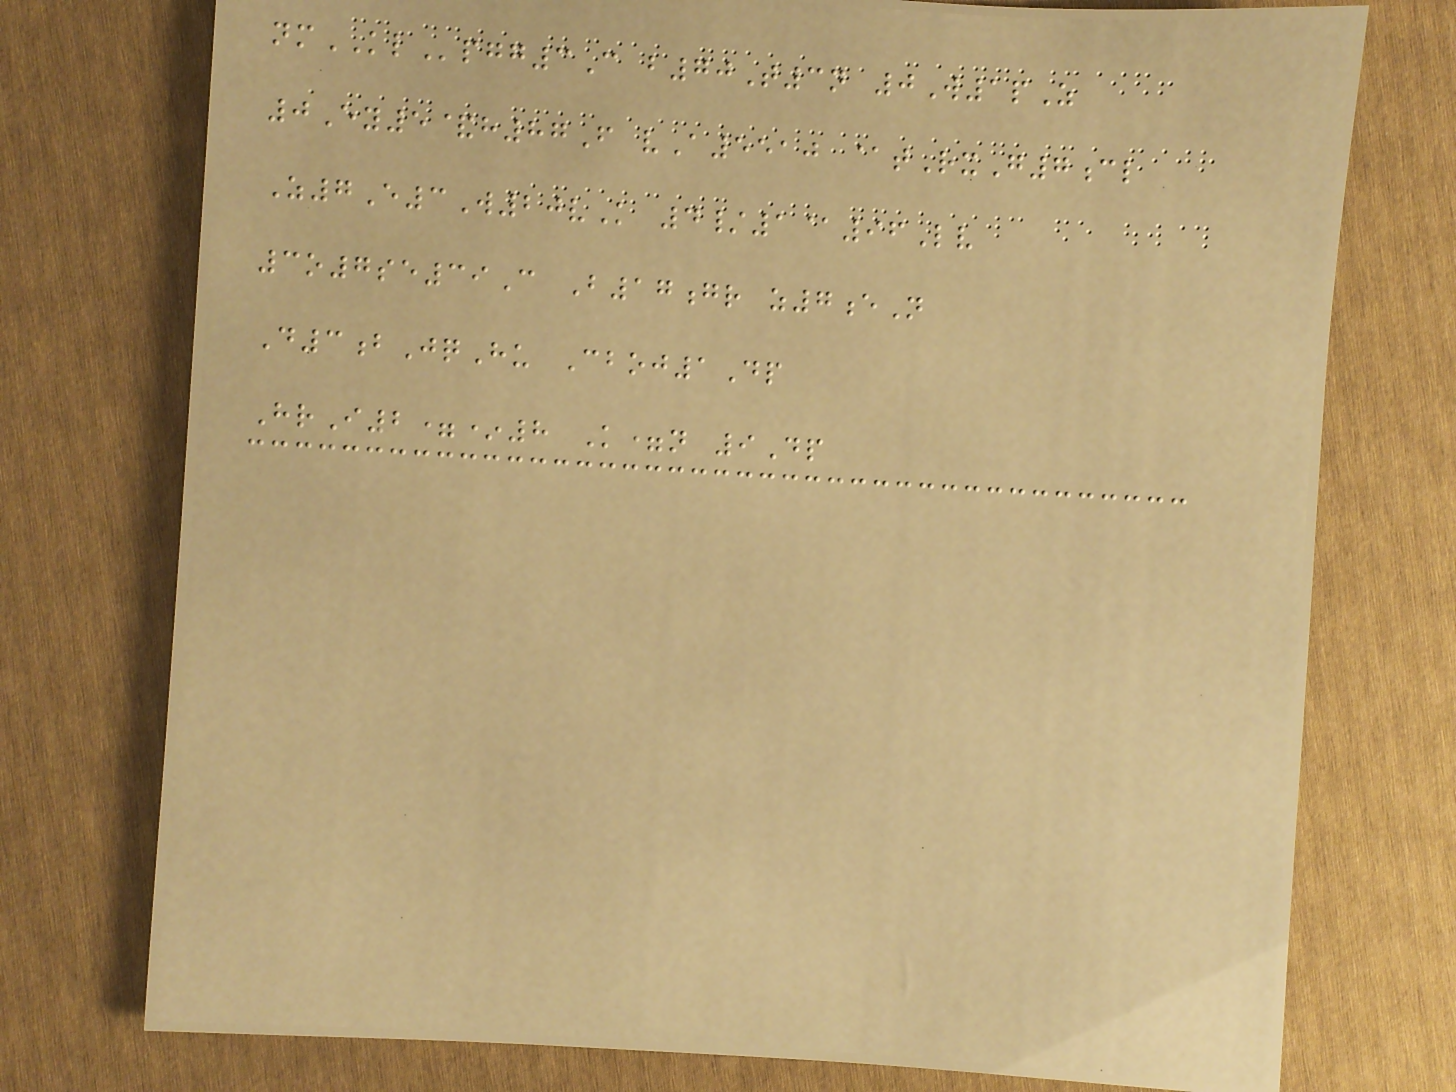nmKLpgg3C b70T3n 0W1pZ
0Ey5&h87F vA5510 @tRxG7cl
Z7E3W20vK 4/1@96Lv
3o7se39C B17gr z7eN
D3bJqHu Cboj1Dp
HrI2=*8 K=n 9Dp
